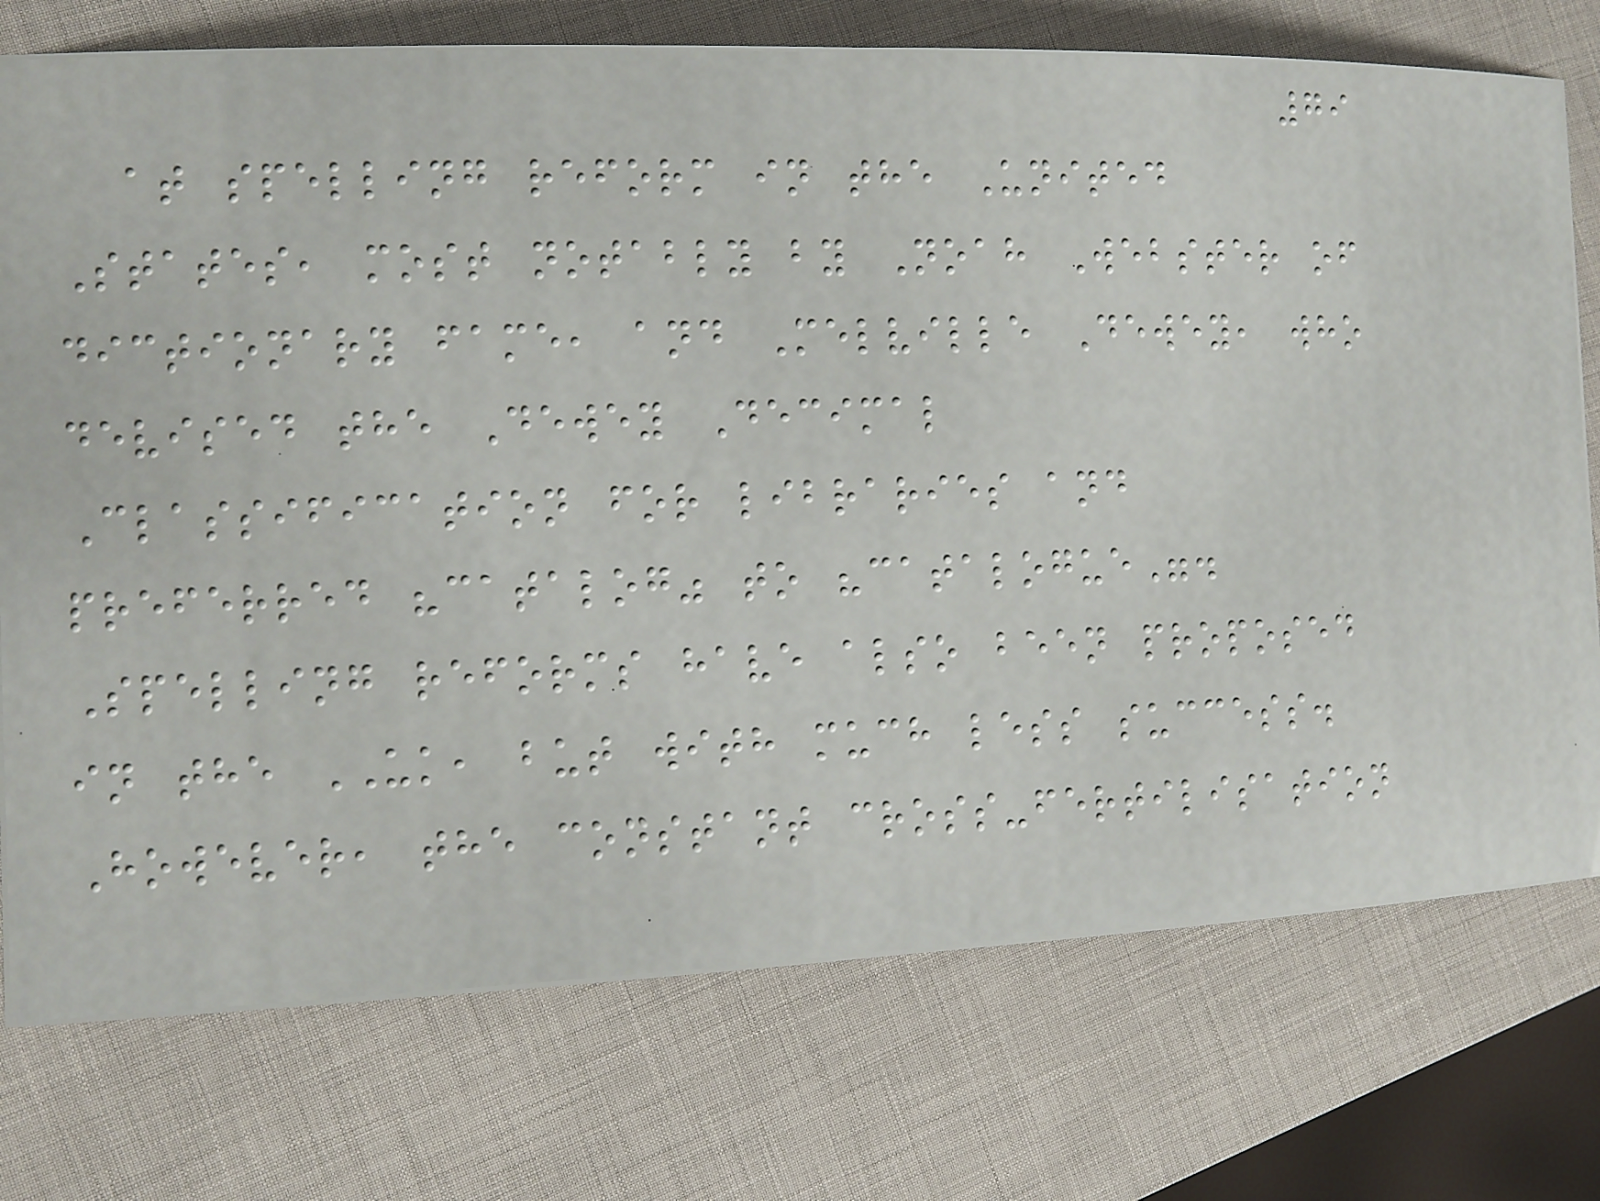79
at spelling reform in the United
States, most notably by Noah Webster of
dictionary fame, and Melville Dewey, who
devised the Dewey Decimal
Classification for libraries and
preferred "catalog" to "catalogue".
Spelling reforms have also been proposed
in the UK, but with much less success.
However, the constant cross-fertilisation
